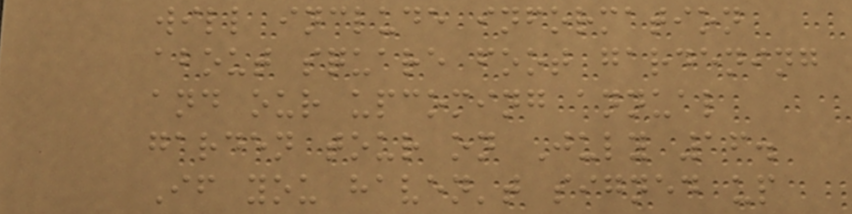will include information
about square foot gardening
and our upcoming annual
garden tour on July 16.
If you haven't signed up
